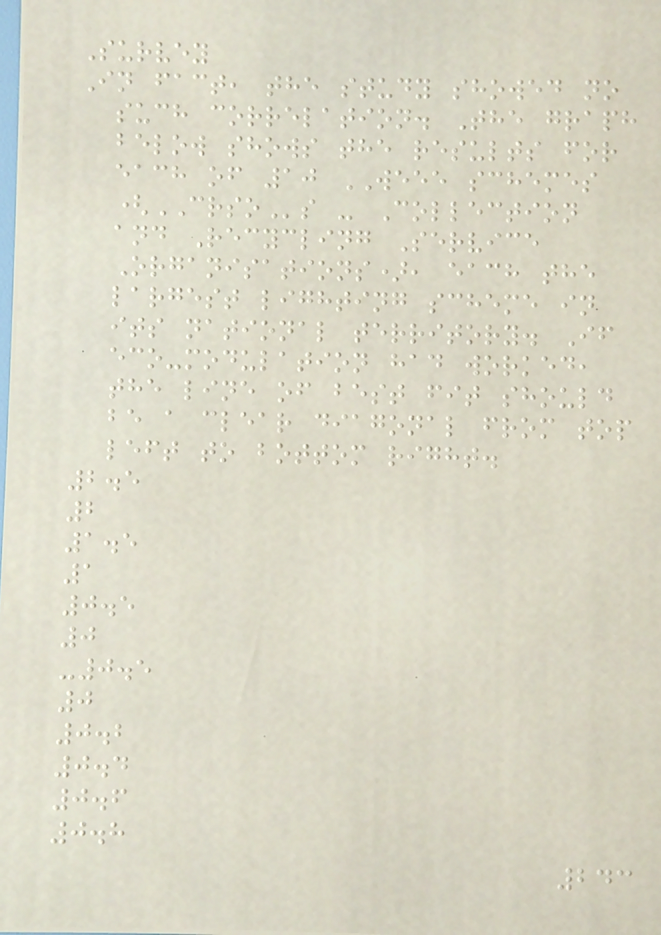Survey
In fact, the study showed no
such correlation. The graph
below shows the results for
each of 10 WEEE schemes
(CRSOs - Collection
and Recycling Service
Organisations), each the
largest lighting scheme in
its national territory. If
eco-modulation had worked,
the line of best fit should
be a clear diagonal from top
left to bottom right.
2.5
2
1.5
1
0.5
0
-0.5
0
0.2
0.4
0.6
0.8
243
